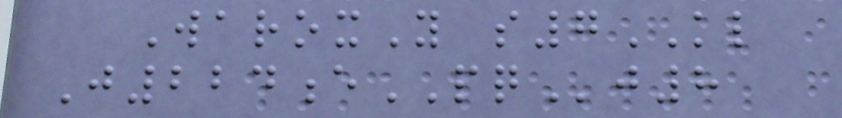WaroxY s7KL
J224ePQj8
